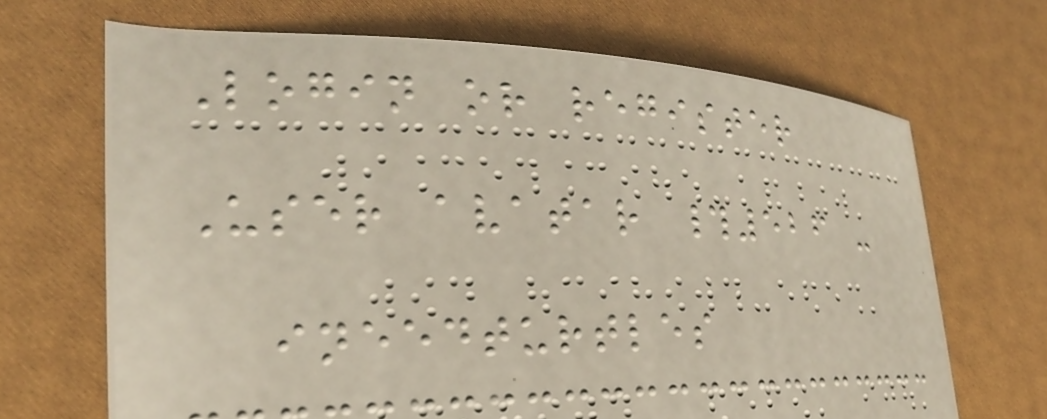Login or register
User avatar #526 -
ineedturtles
